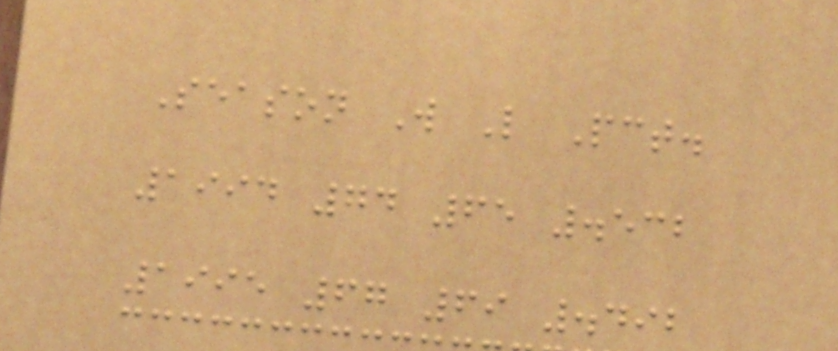Season W L Pct.
1994 74 65 .532
1995 67 69 .492
